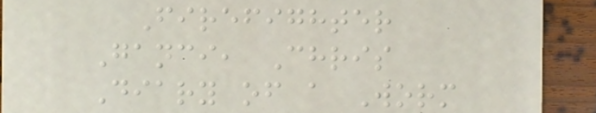Firefighter
Ganci, Chris
Diary of a Worm
